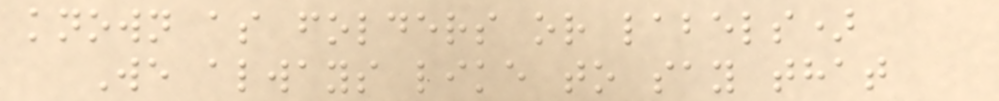known as folders or labels)
We always like to say that
